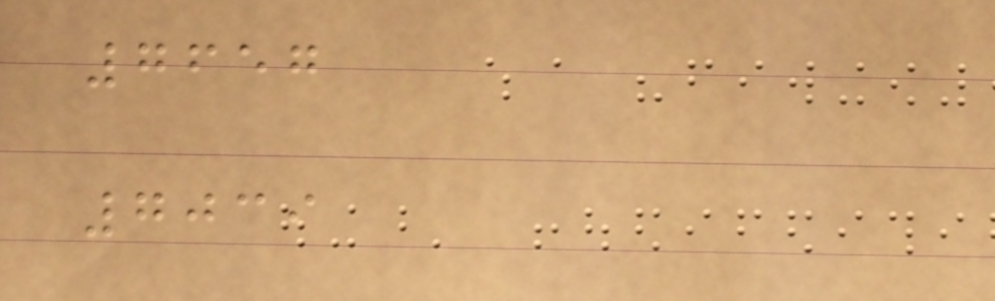7657
7039
